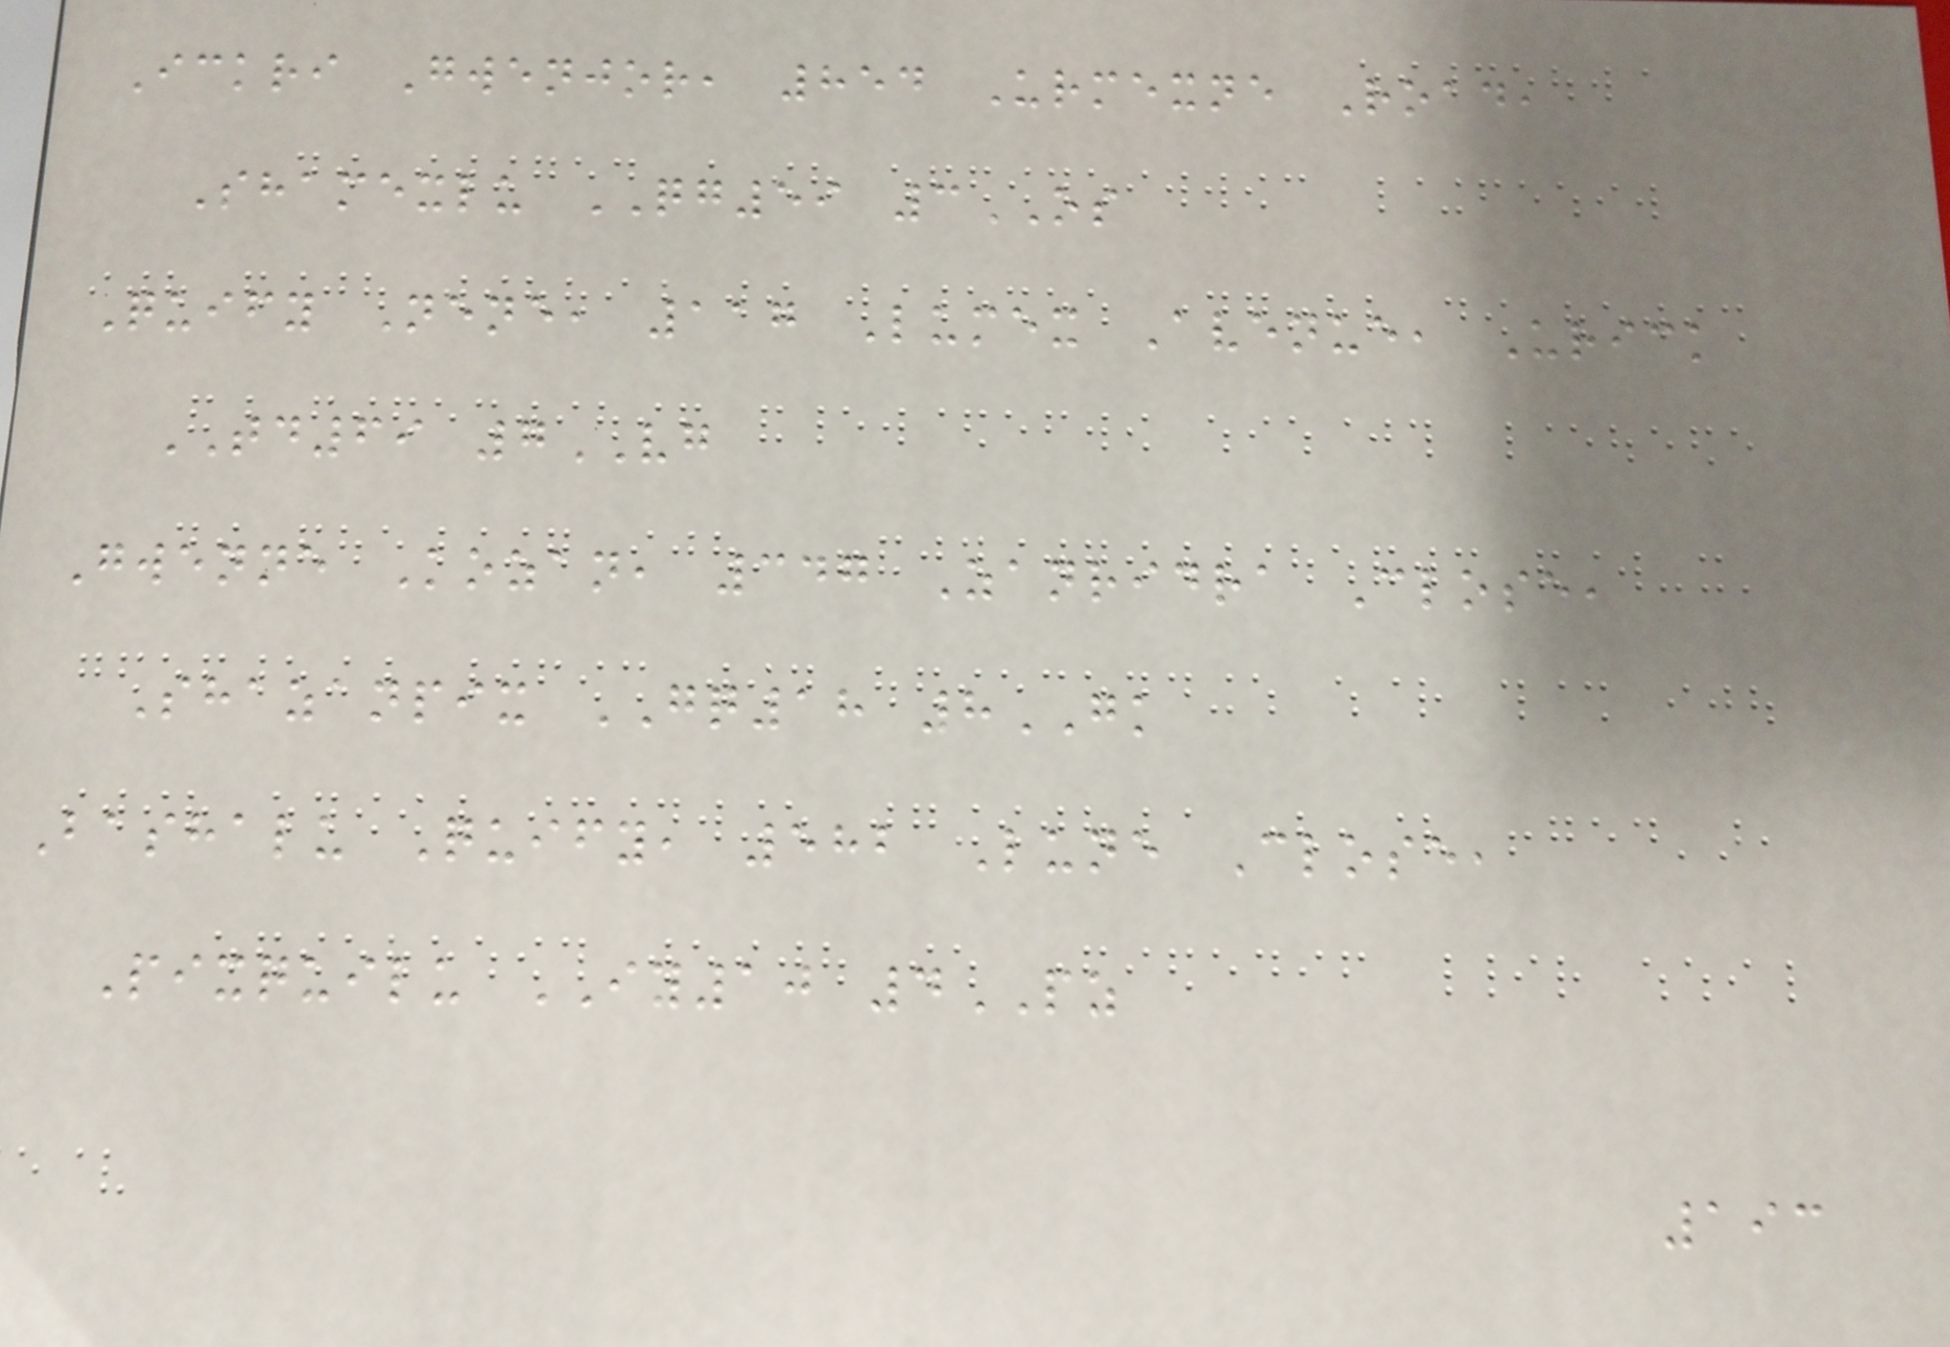Ickri Gwenjor, 854 Urmexne Road,
Shamexlu QG59 3OS
Quify Nene, 117 Lumex Avenue, Urick
TD69 7VG
Gwenne Kozan, 347 Zanridra Close,
Shazanpix GQ18 8GK
Bashalu Quify, 582 Lune Close,
Pixquilu IY10 4PZ
193
